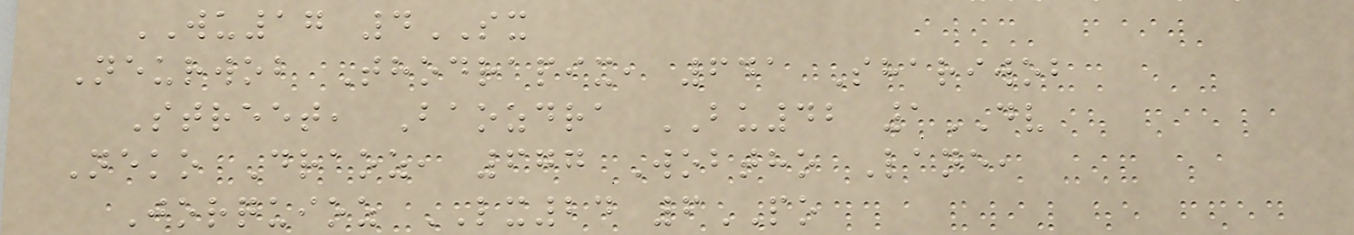WU17 4SX
Neurwob Thodrapix, 641 Shariwob
Street, Baozdra BU42 1DV
Neko Draoz, 677 Wobtho Lane,
Jorquioz LX24 6PO
